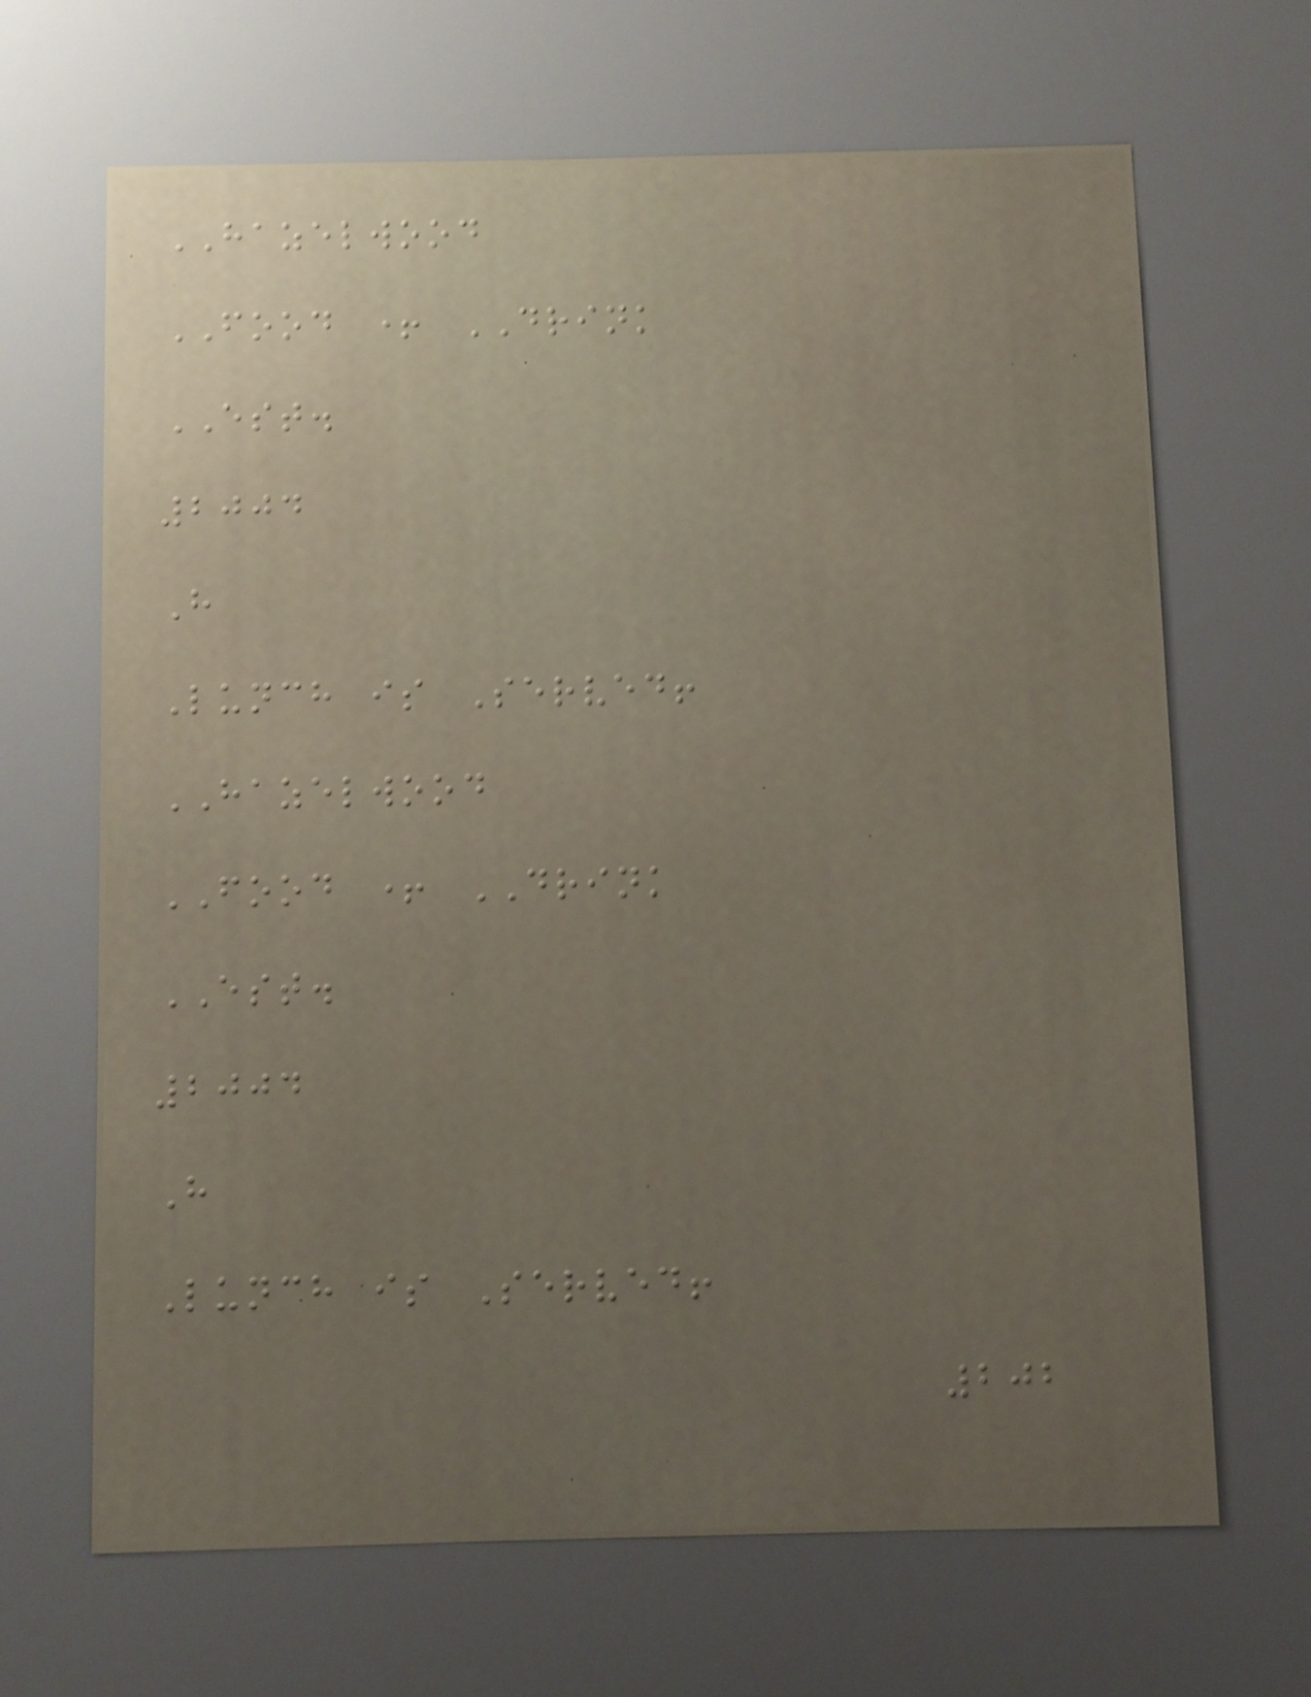HAZELWOOD
FOOD + DRINK
EST.
2004
H
Lunch is Served!
HAZELWOOD
FOOD + DRINK
EST.
2004
H
Lunch is Served!
202
